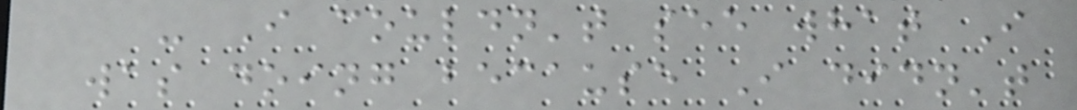- I couldn't see what I
was doing because I didn't
